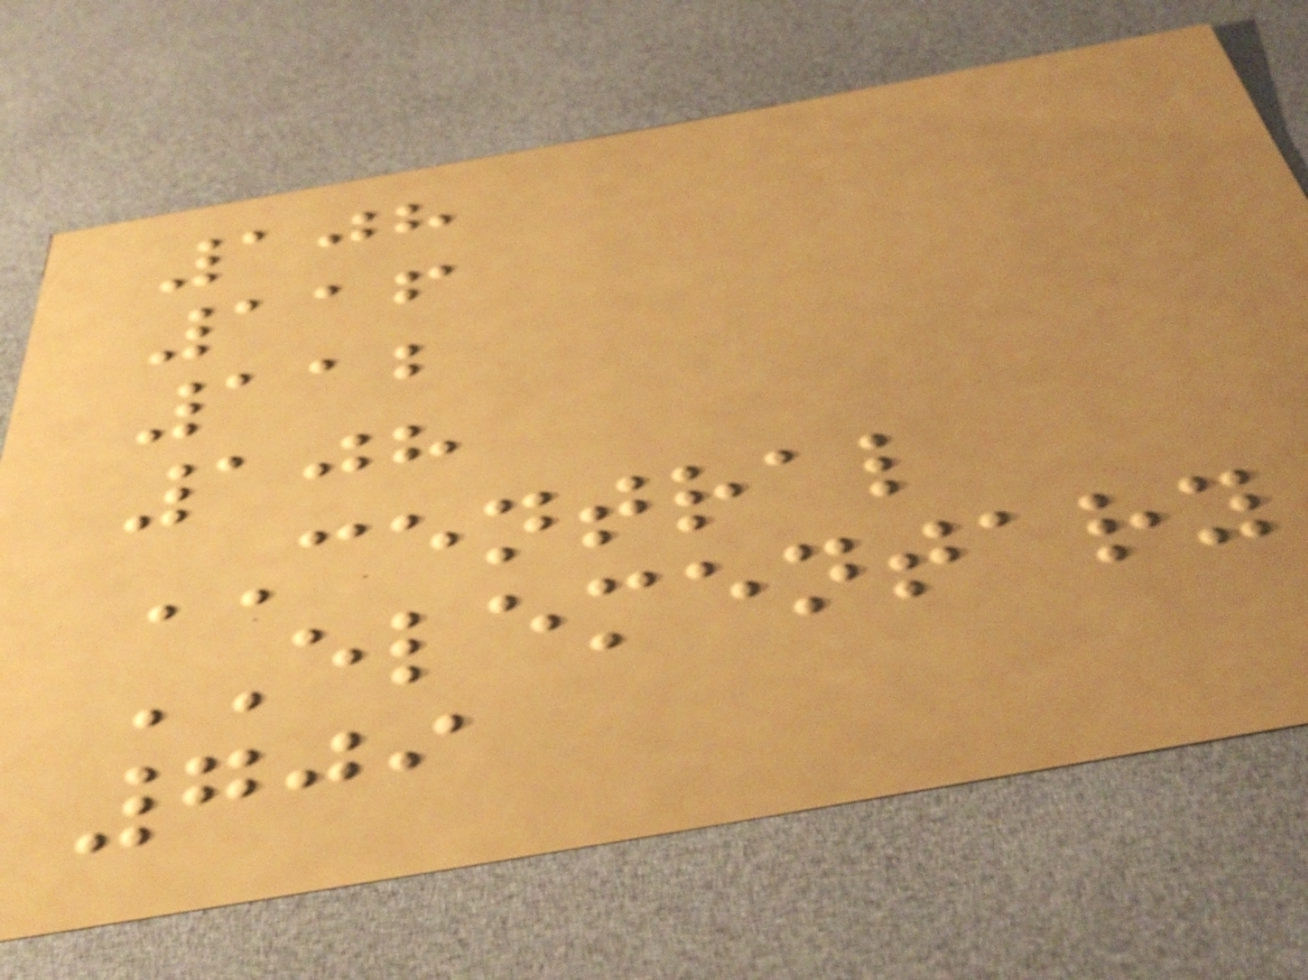108
116
112
108
CENTRAL
ELEMENTARY
709
